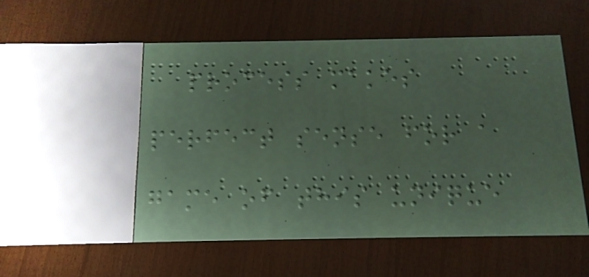process makes
perfect sense for a
game of this unique
